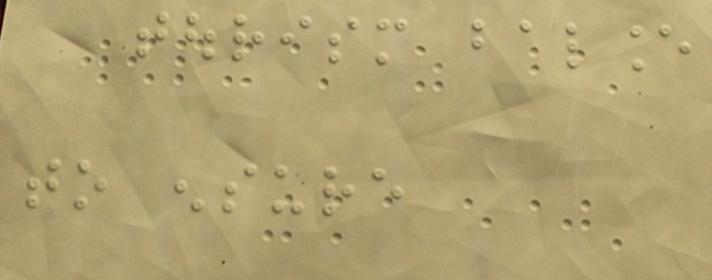tourism balance
to ensure
